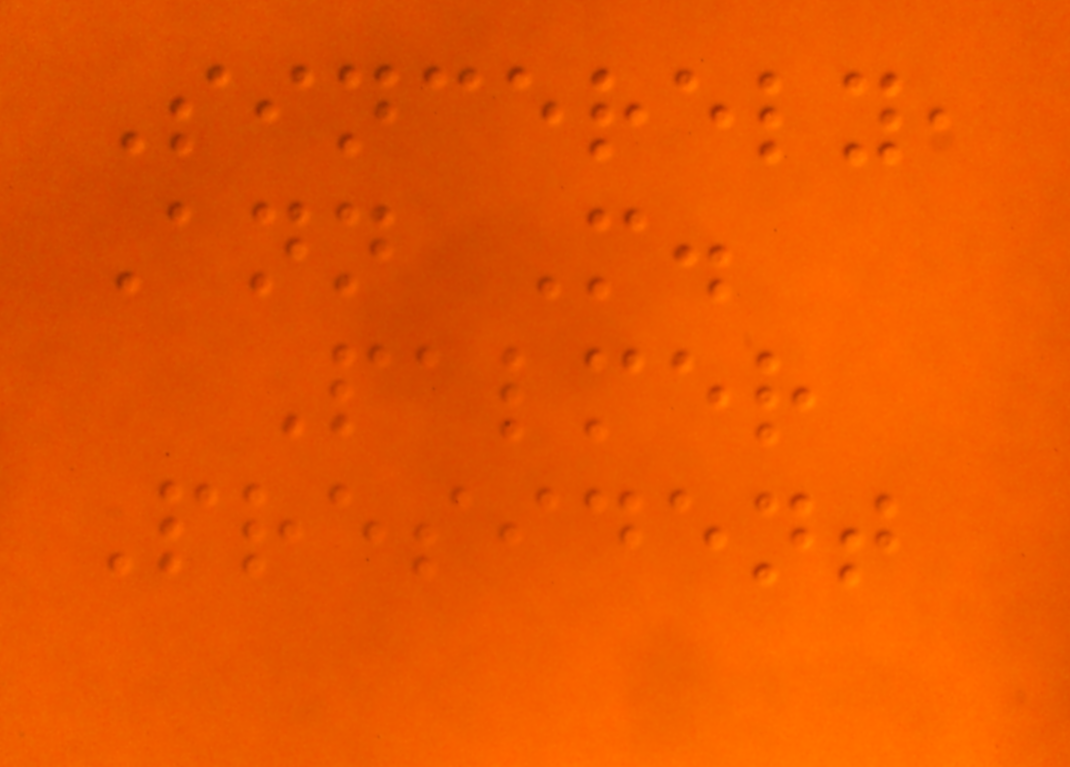Sincerely,
Ann M.
Palmer
President
